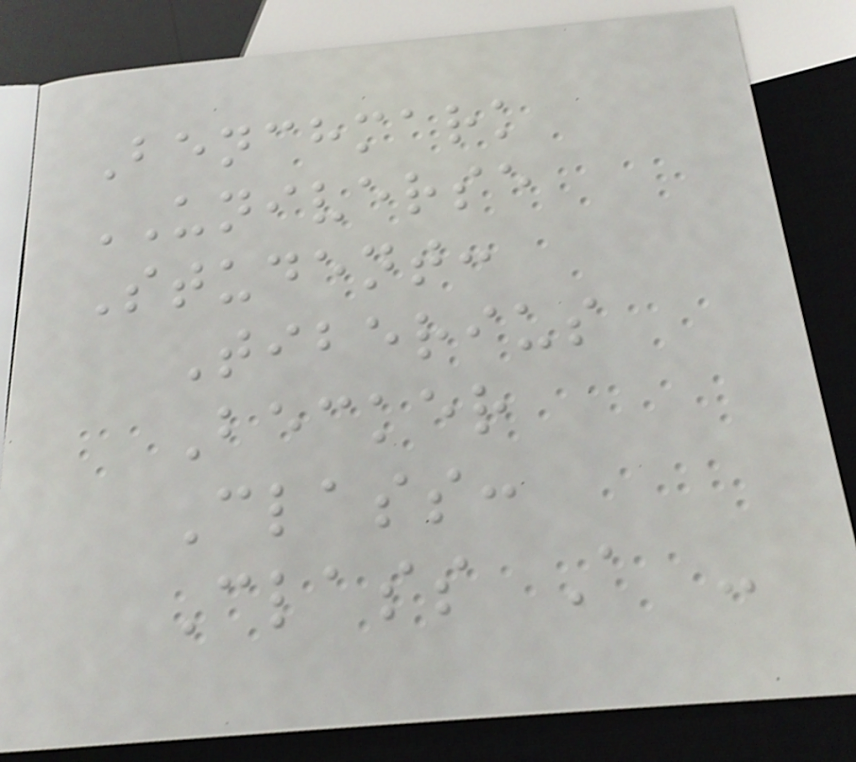Benchmark
UNIVERSE
Student:
Tiberius
Becker
Class:
Class A -
